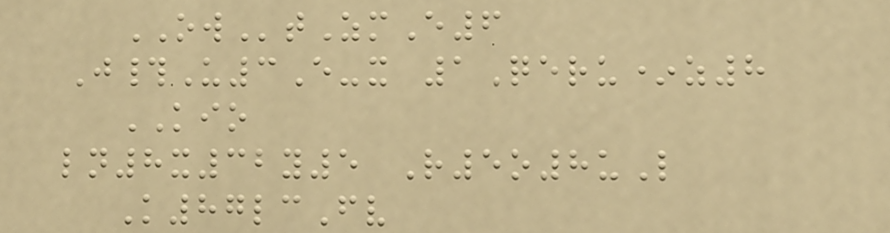OWtZmE6
J#U3E-x 1Qeru*z8
KIO
ln8x32y5 R5o8uL
K87lcFv
